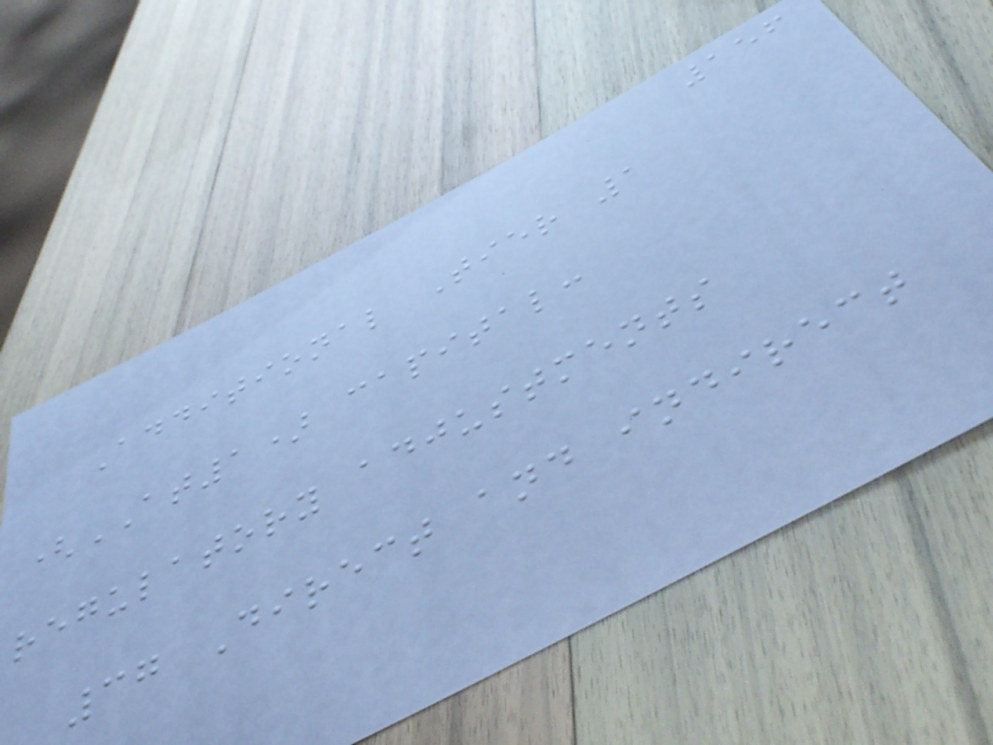156
Additional Tier 1
(AT1) capital:
regulatory adjustments
37 Direct and indirect
